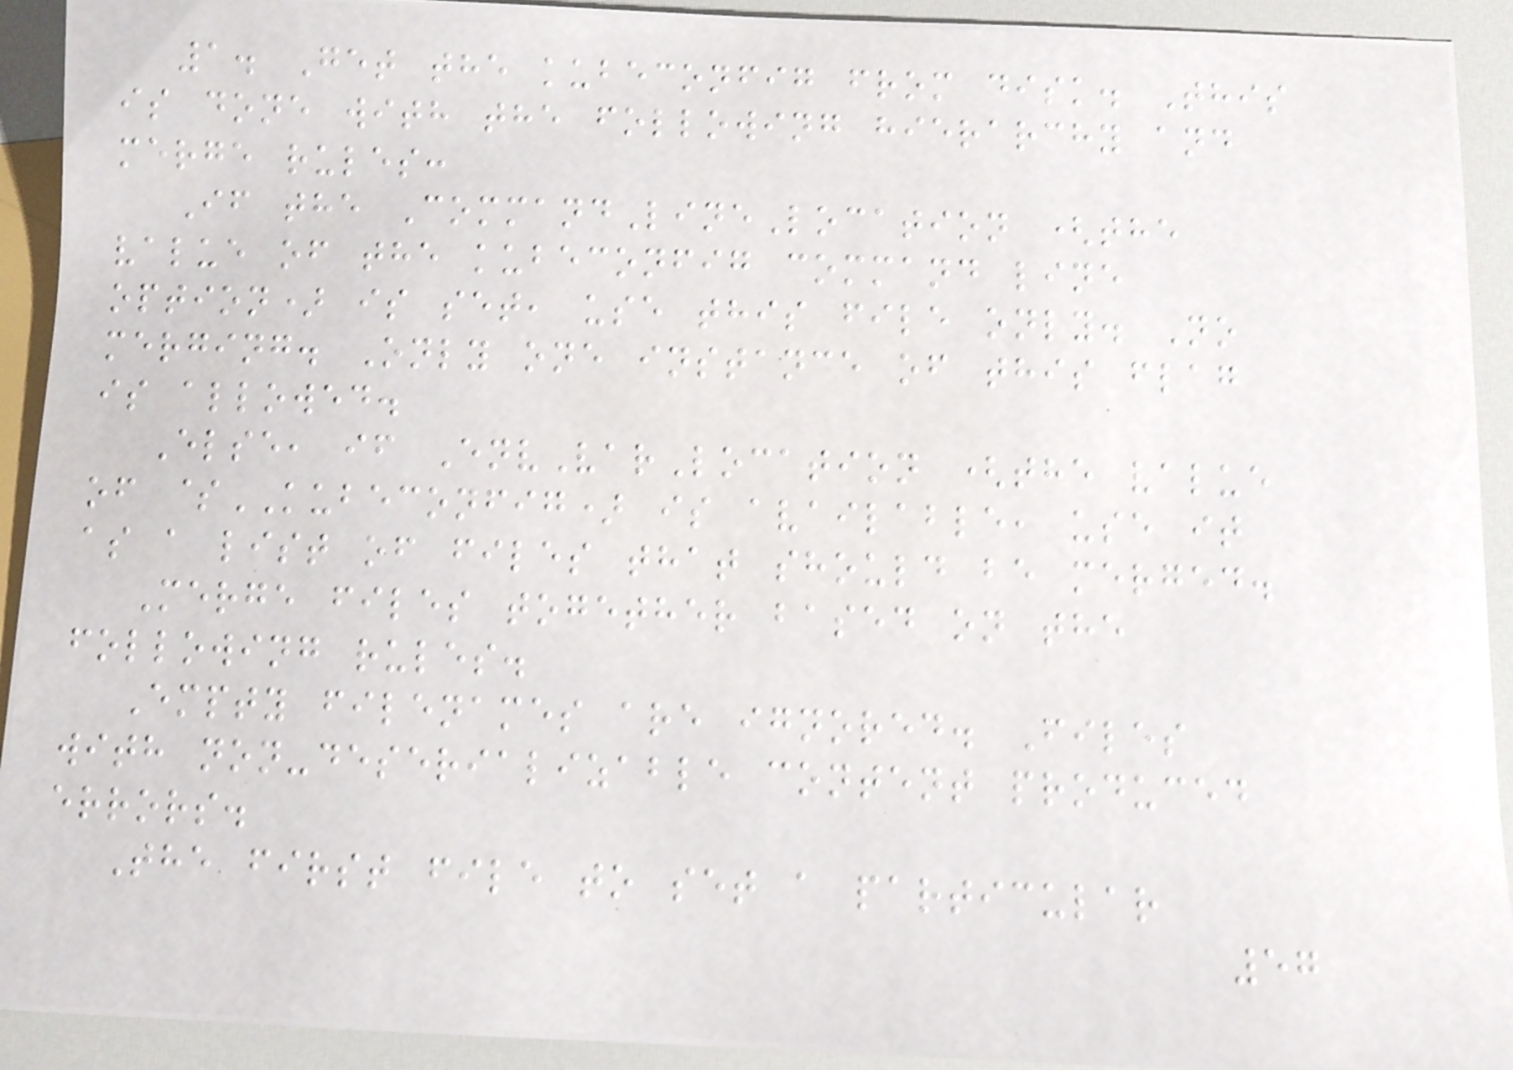1. Get the kubeconfig from disk. This
is done with the following hierarchy and
merge rules:
If the CommandLineLocation (the
value of the kubeconfig command line
option) is set, use this file only. No
merging. Only one instance of this flag
is allowed.
Else, if EnvVarLocation (the value
of $KUBECONFIG) is available, use it
as a list of files that should be merged.
Merge files together based on the
following rules.
Empty filenames are ignored. Files
with non-deserializable content produced
errors.
The first file to set a particular
57
